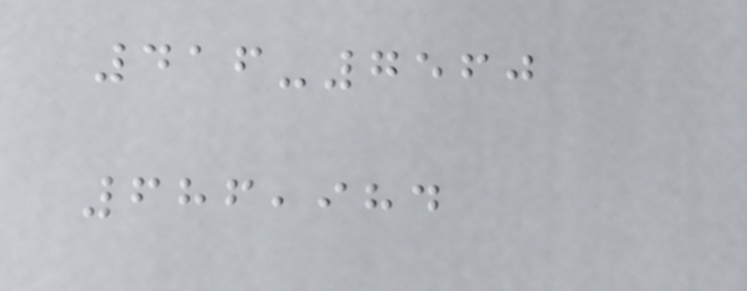416-7560
686,984
